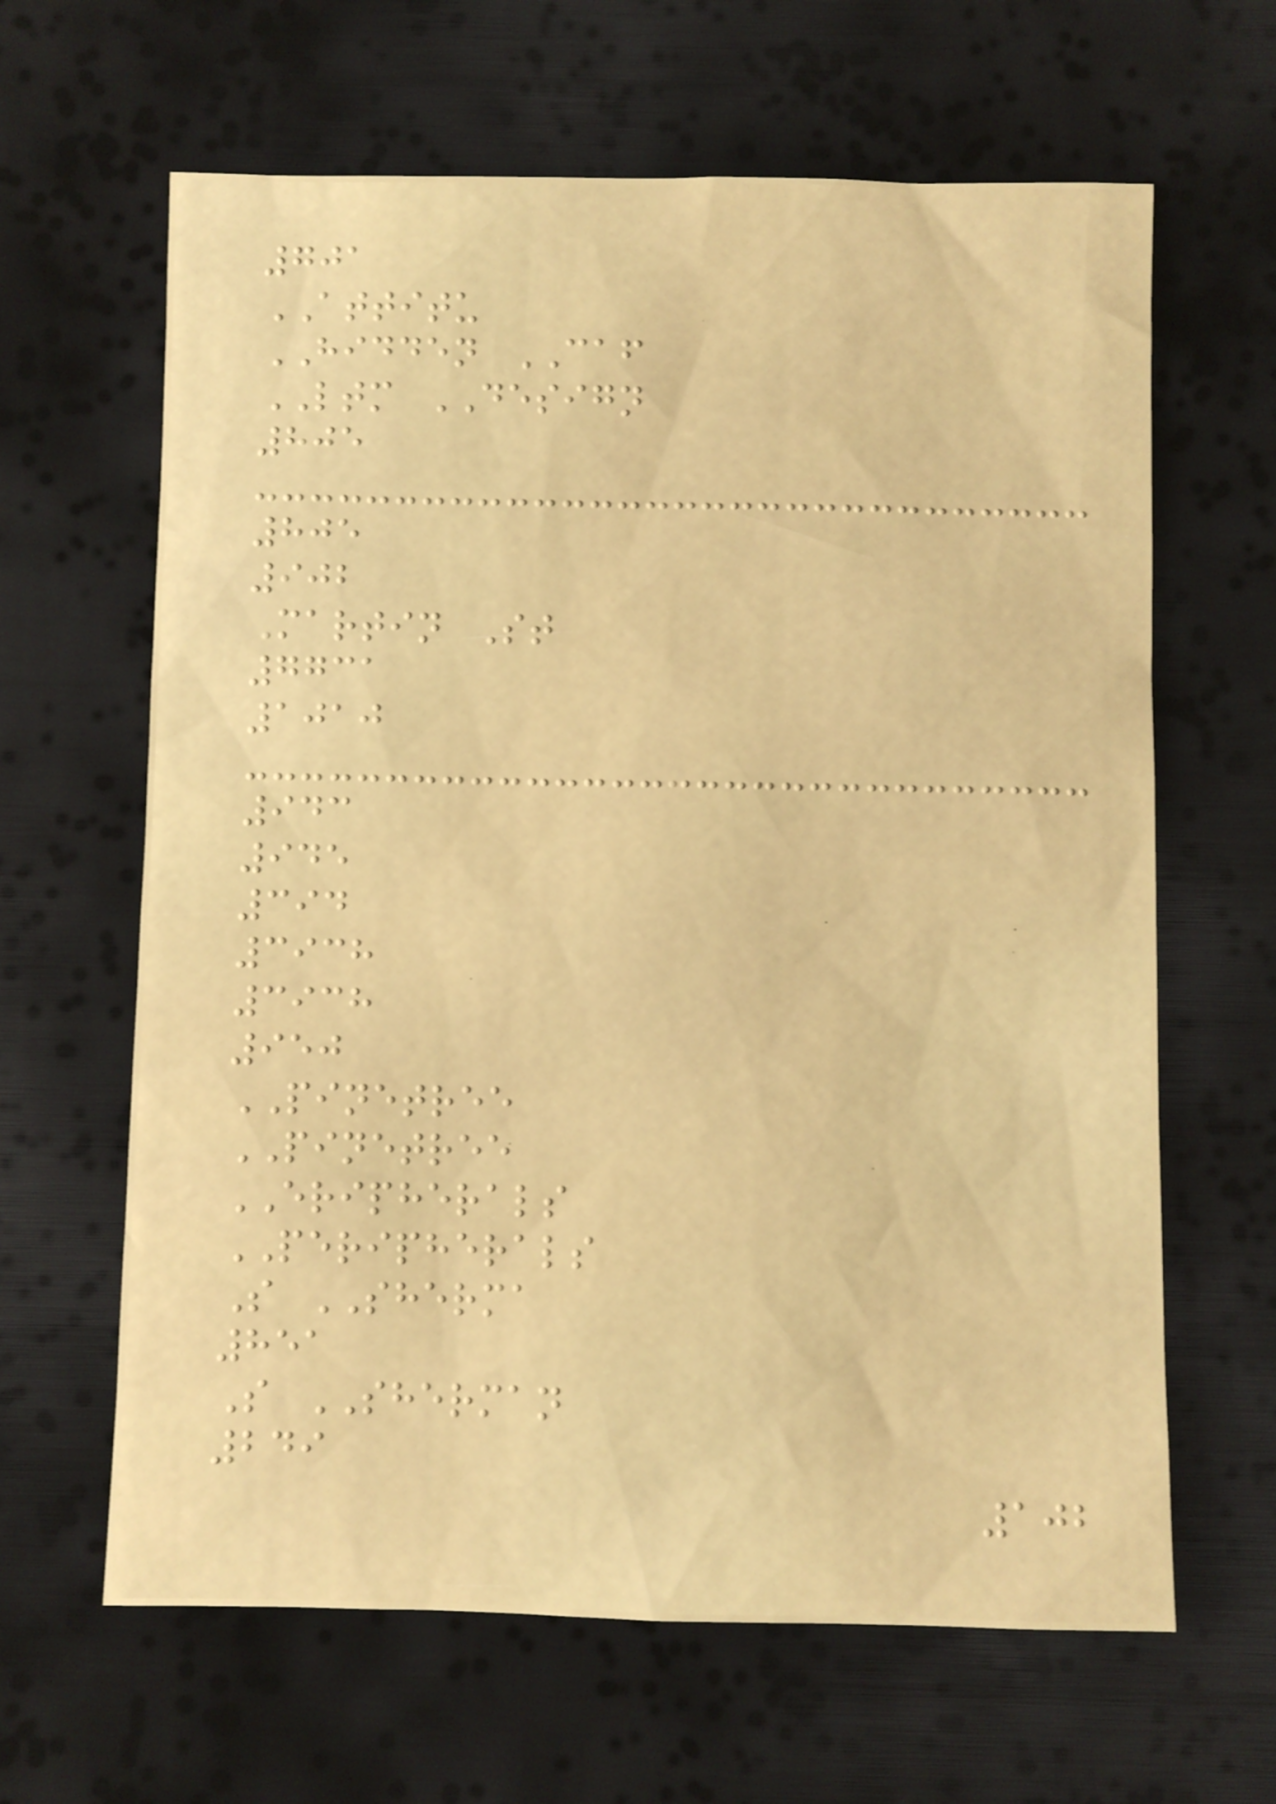701
ATTITU
HIDDEN CAF
LTM DESIGN
805
805
902
Martin St
7731
1010
943
945
394
3938
3938
950
PINETREE
PINETREE
ERIPHERALS
PERIPHERALS
S SHERMA
851
S SHERMAN
249
102
